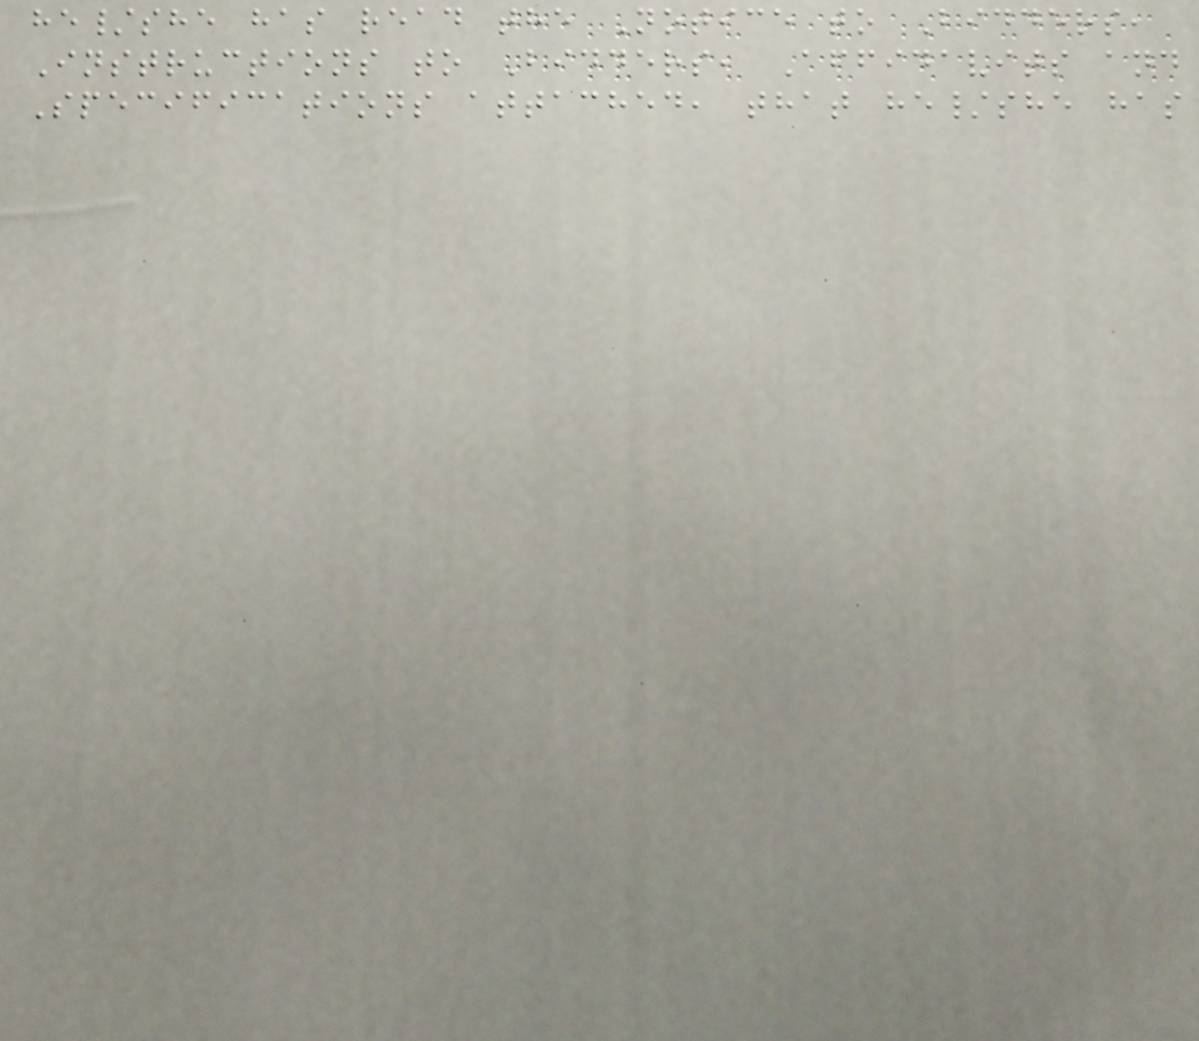he/she has read the Notice to Bidders,
Instructions to Bidders, Affidavits and
Specifications attached, that he/she has
